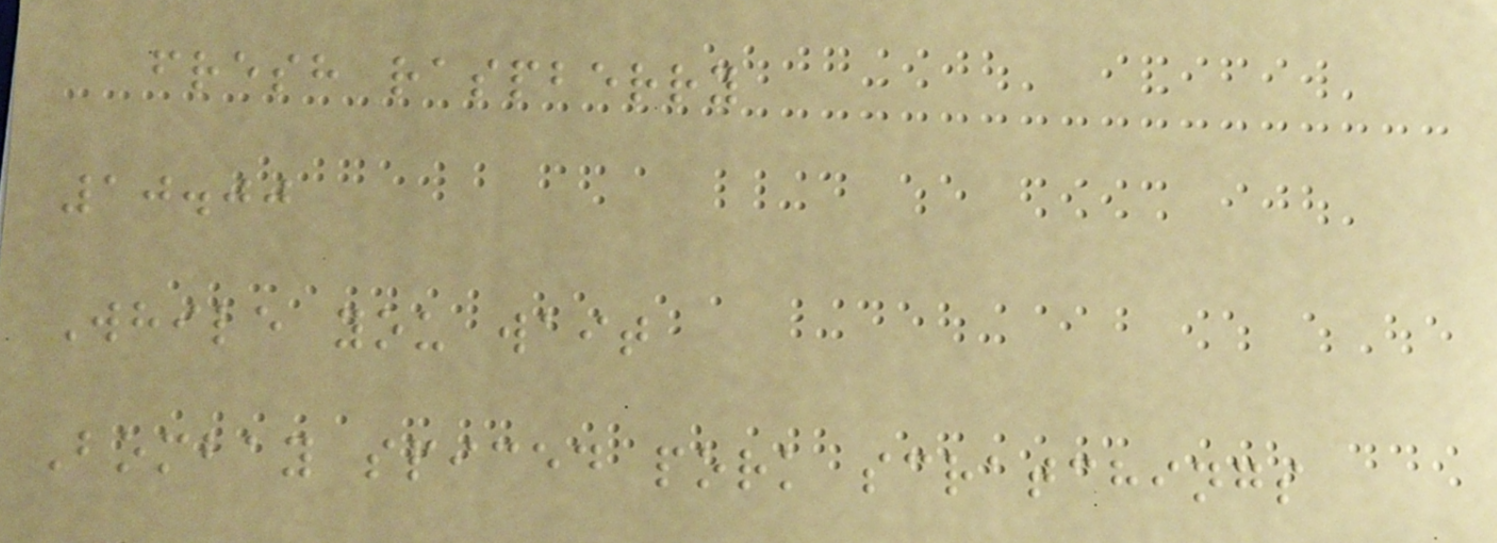fresh raspberry
10.00
While you wait
Bombay spiced pork scratchings
